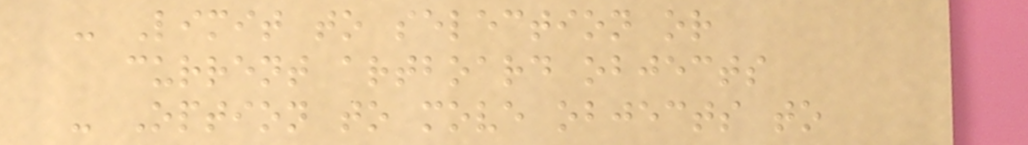- Limit to selection or
current artboard objects
- Option to move objects to
